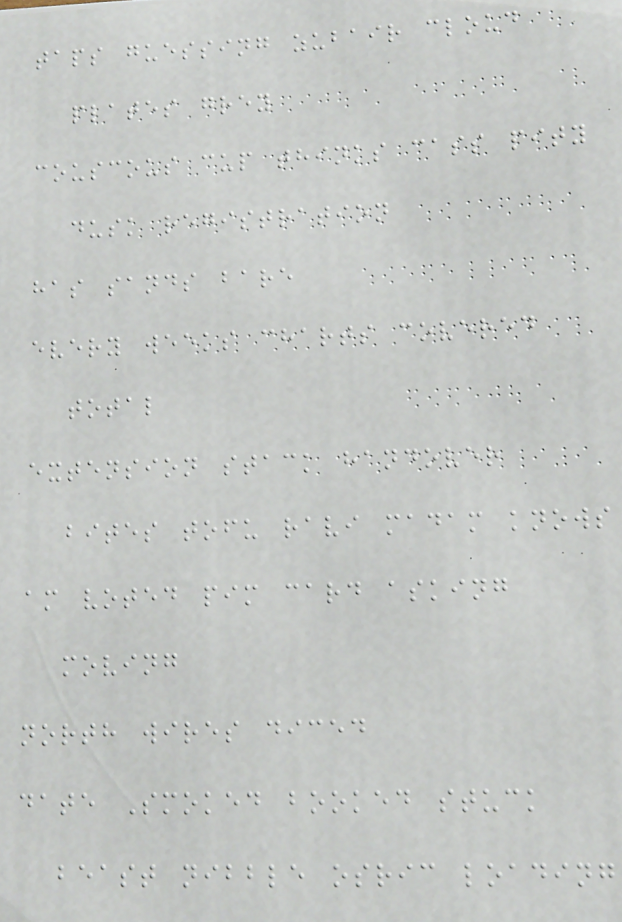taps guessing zubair cloud
plates grey
couscous cup thinks cass pity
dusk registration
has sands bare
every weeks charts covered
total
extension stack handover
bites tofu ravi madam knows
am voted pim card asking
moving
north wires diced
date Smoked booked stuck
beast nibble osric loading
